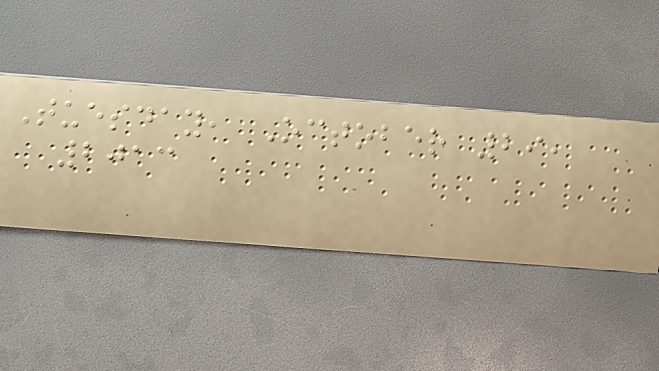Tuesday, October 29,
2013
